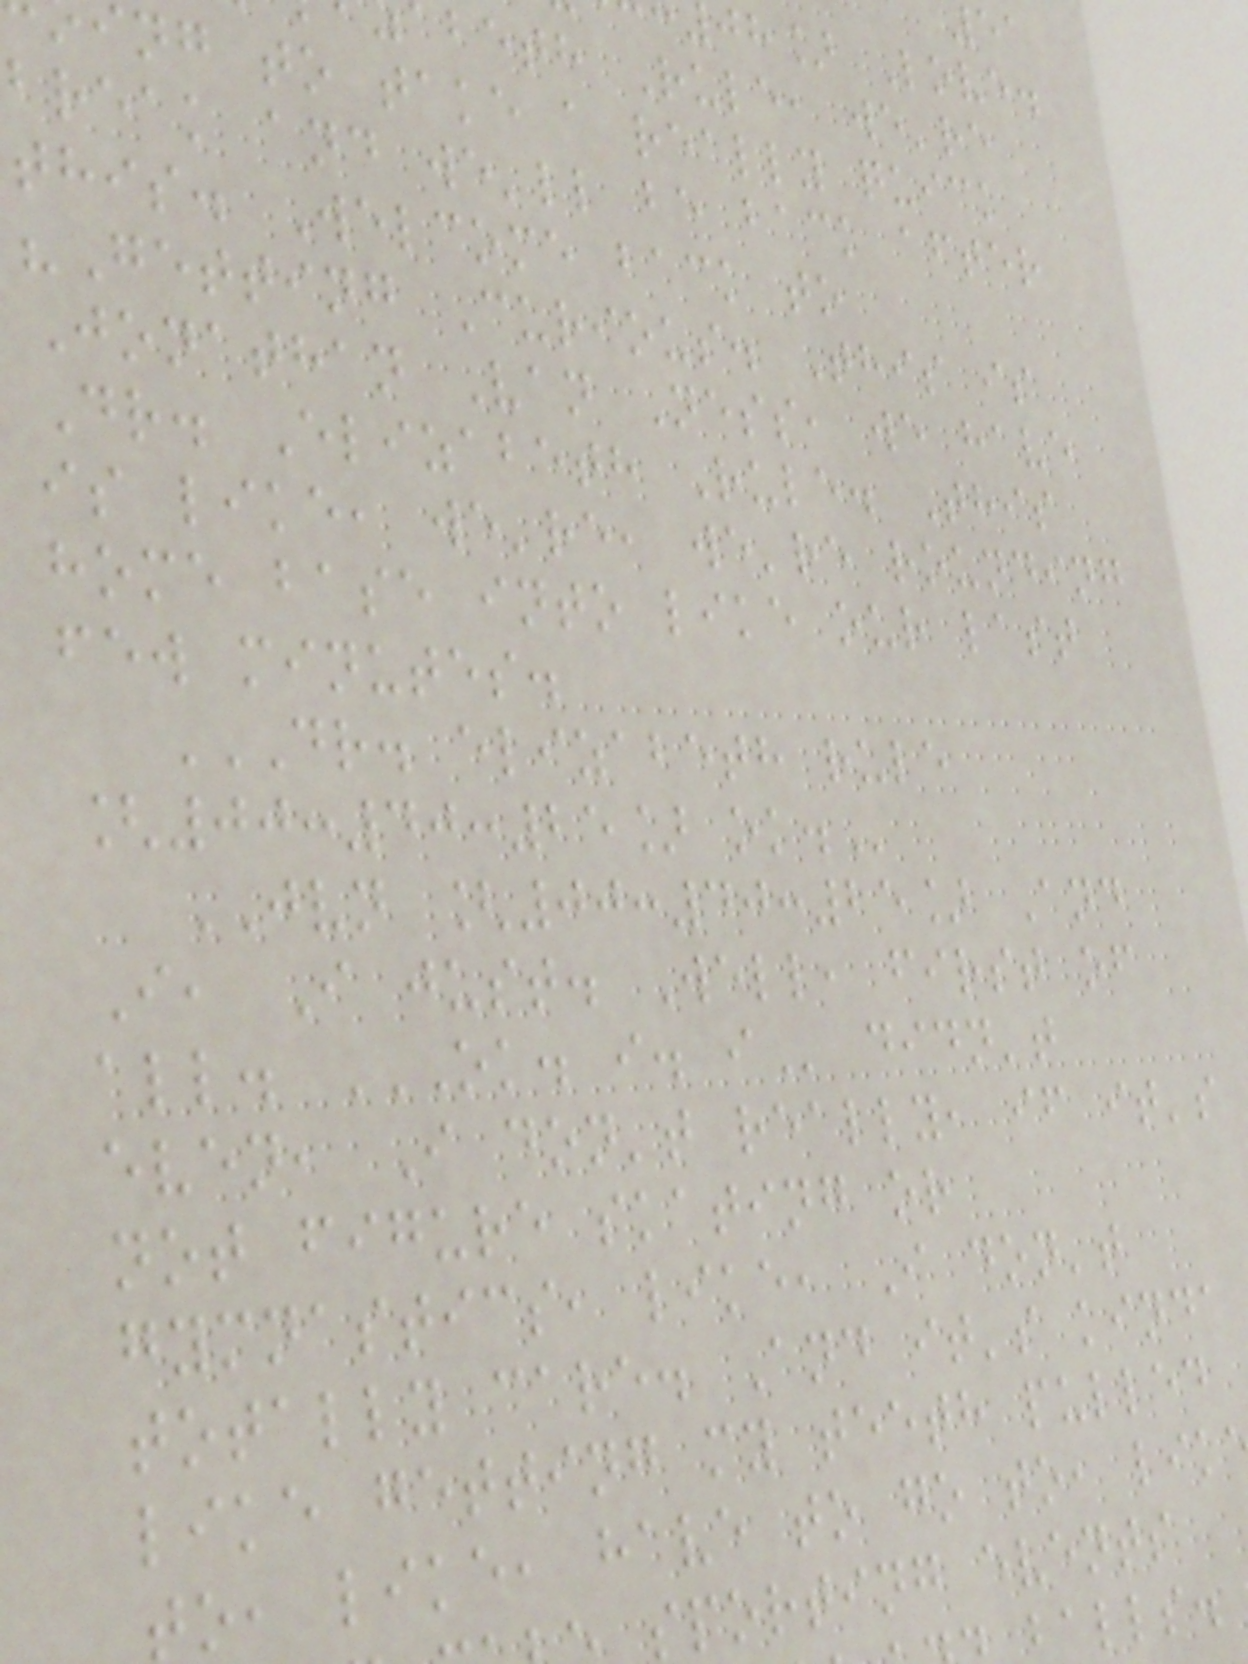51
jh] Love.
beth Rule, we're
ng to take a really quick
break and we'll be back after
this. Welcome back to
"Getting Curious. This is
Jonathan Van Ness, we have
Dr. Elizabeth Rule. This
is like, we're, we're rounding
home base into like our last
few minutes.
DR. ELIZABETH RULE
[00:40:25]
JVN [00:40:25] And
I, I just. Well, first of
all. OK. I. I didn't
even, I don't really, if it's
not figure skating or
gymnastics, like, I don't
totally care. And it's kinda
like getting my teeth pulled
to, like, have to go to, lik
sporting events
